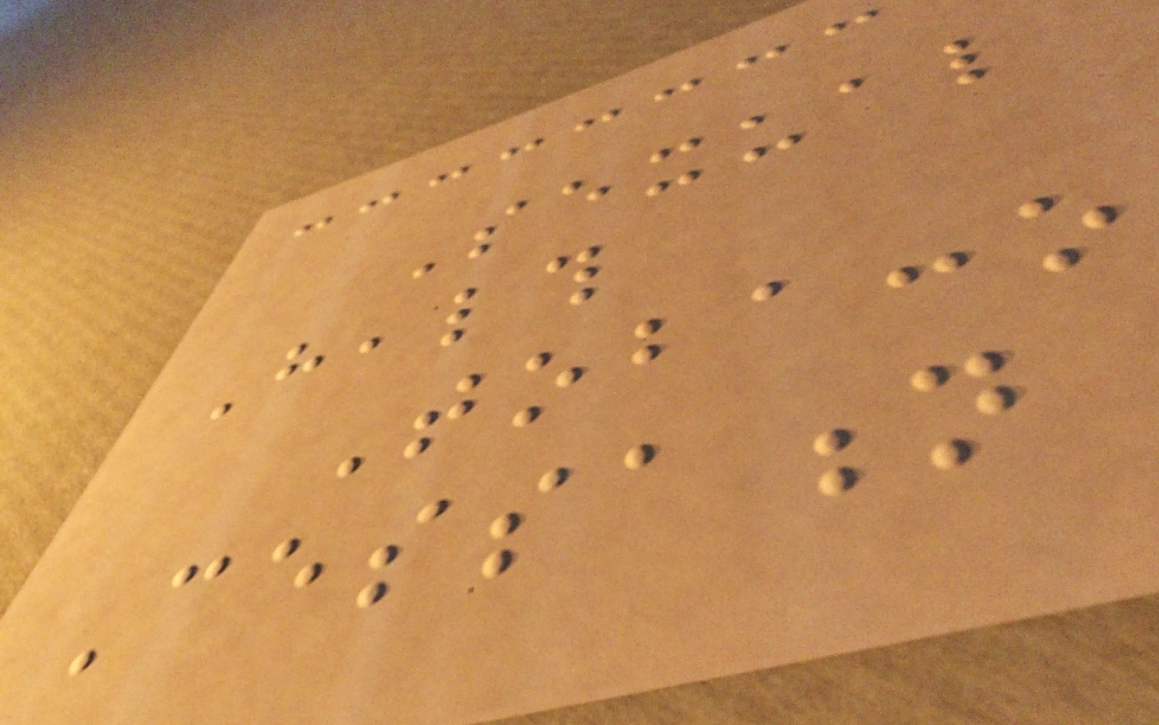Sexual
Health
Tobacco
Cessation
